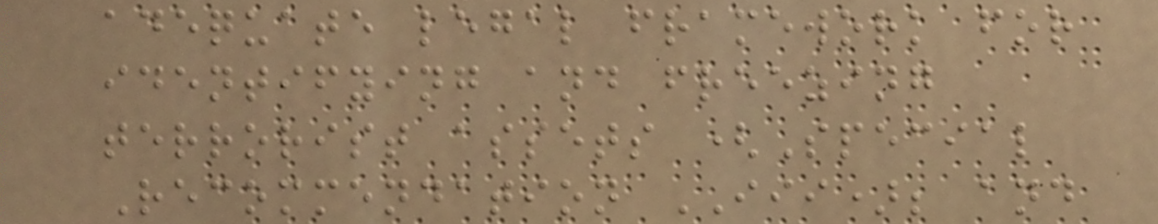adequate legal framework for
identifying and freezing
terrorist assets (Special
Recommendation III); and
